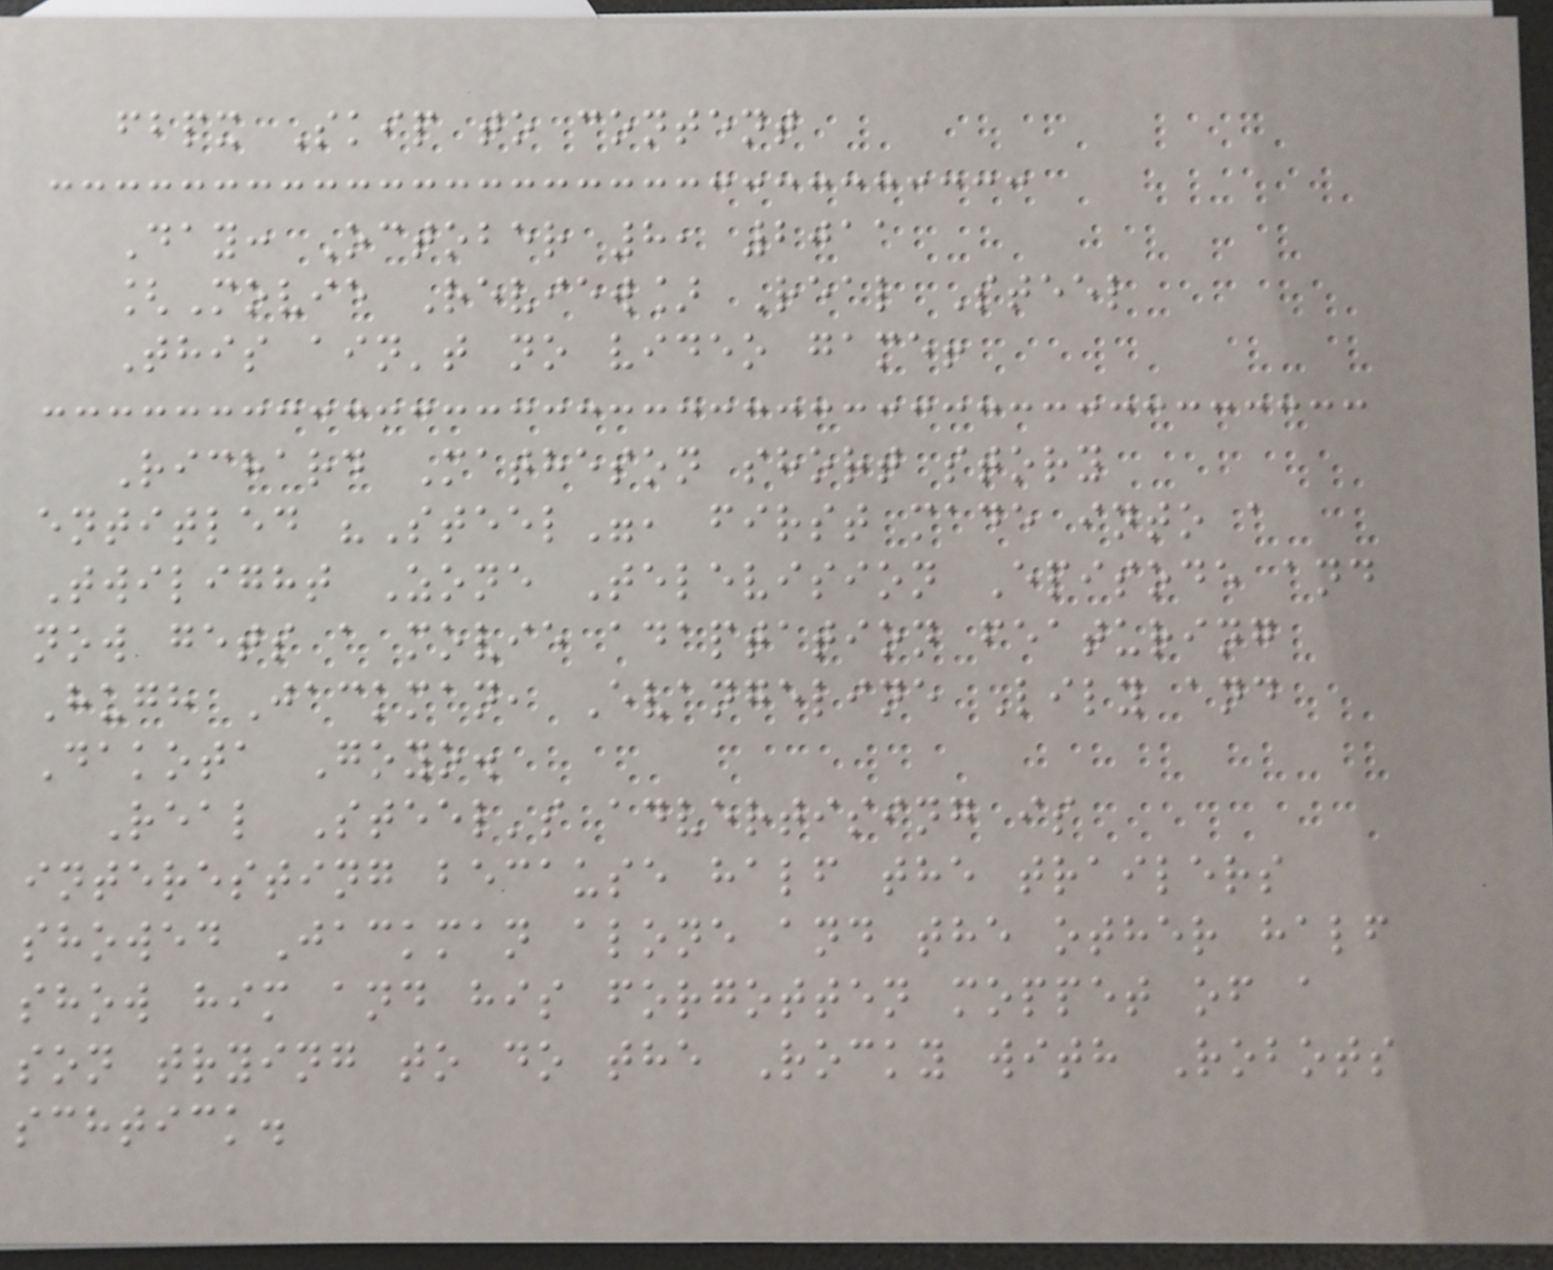fbpx Skip to content
Day: October 8, 2011
[Movie Review] Real Steel
This ain't no video game!
Richard Matheson short story
entitled "Steel", first made into a
Twilight Zone Television Episode and
now gets a movie adaptation featuring
Hugh Jackman, Evangeline Lily and
Dakota Goyo.
Real Steel's advertising is
interesting because half the trailers
showed Jackman alone and the other half
show him and his forgotten moppet of a
son trying to do the Rocky with Robots
schtick.
